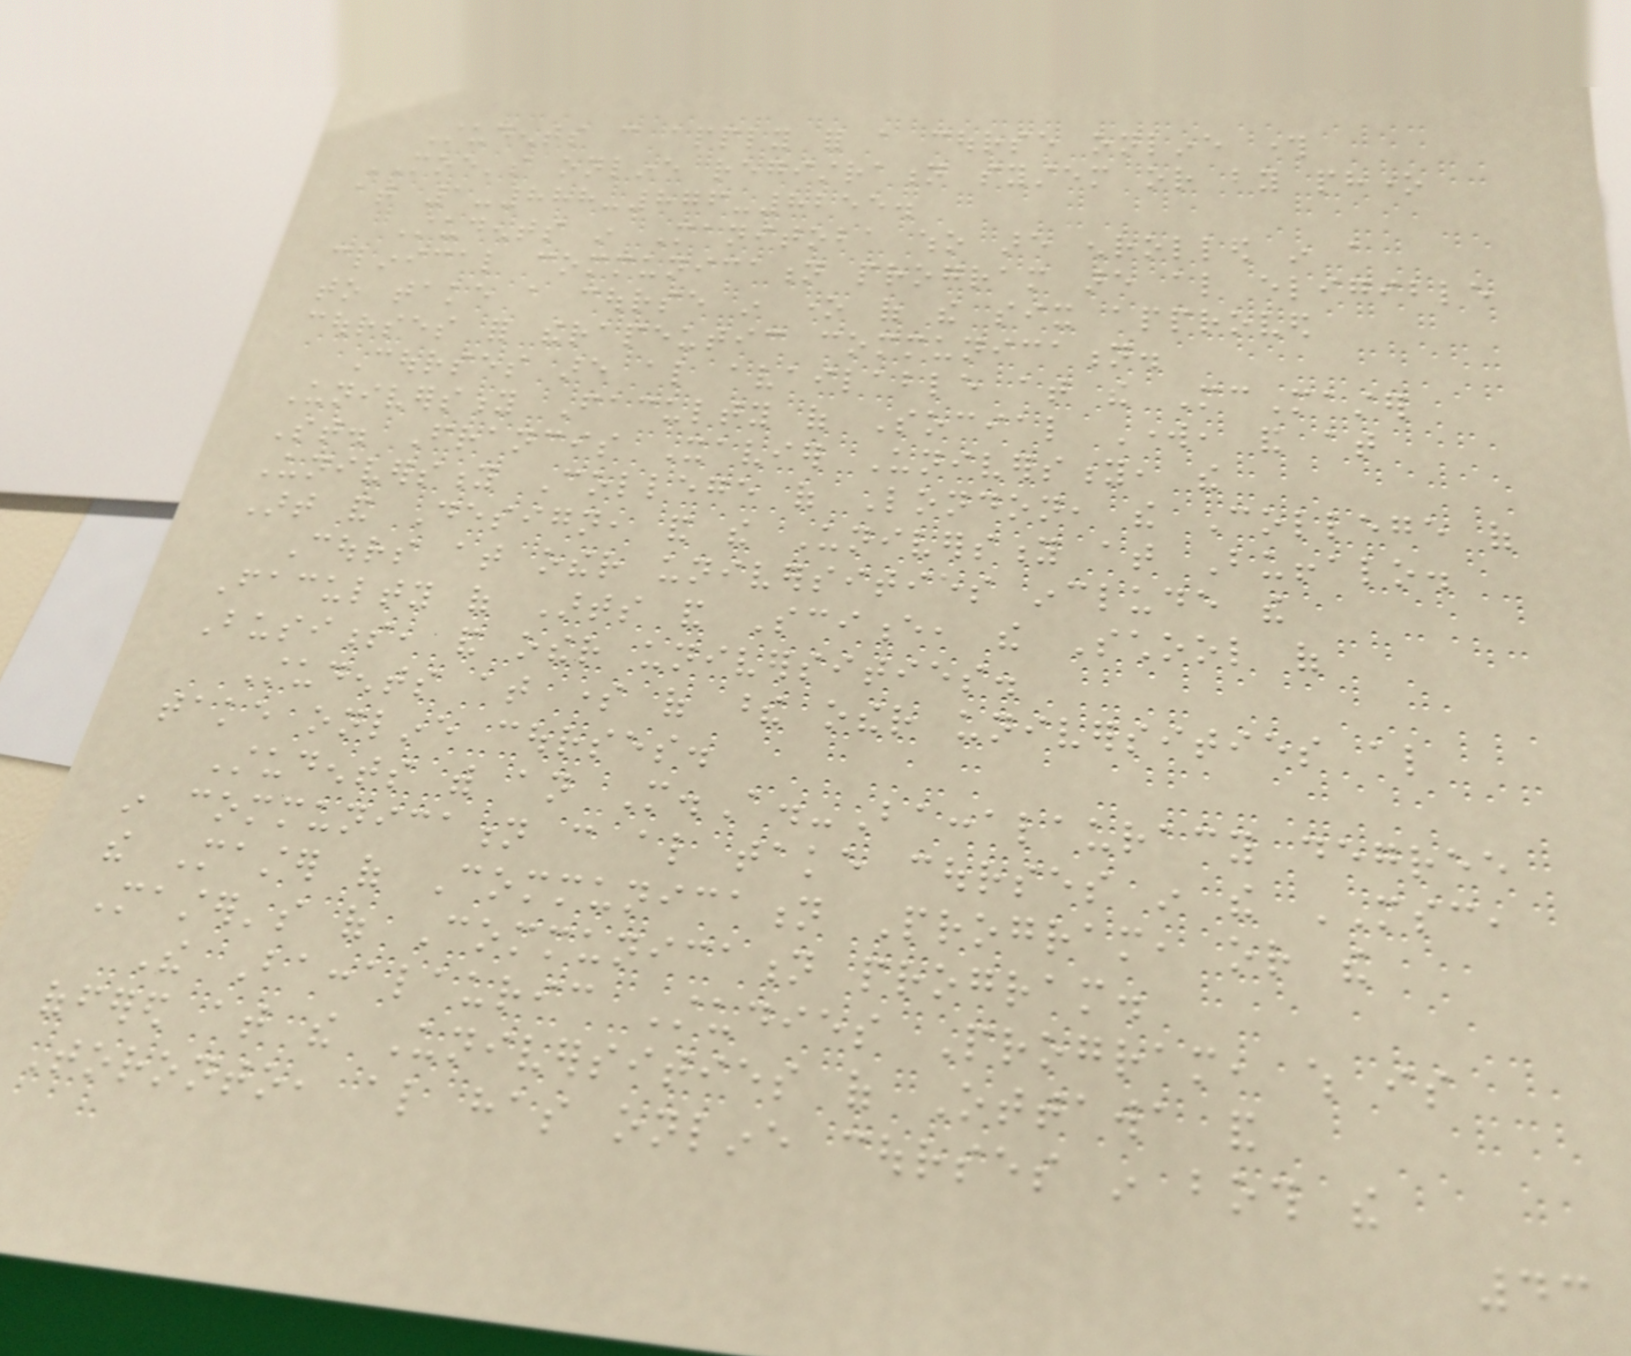Students can apply for a course online through
MOE's online registration system or by phone
at 1-888-876-8255.
Students in Manitoba who are enrolled in a
clinical communication program are also eligible
to take a course in one of the six approved
courses for therapeutic communication.
Courses are also available at the McMaster
University Faculty of Social Work, and at
St. Francis Xavier University, the
University College of London, the College of
Art and Design, and the University at Buffalo.
Cours at other universities include the
Faculty of Arts and Science, the School of
Business, and other universities.
Students at some of these other universities also
take online courses.
Students with an M.A.-Baccalauracy degree
in communication can also take courses in the MSC,
the Master of Communication Program, or the
Master's of Communication program.
The Baccalauric Studies Program, which is
offered at the Universities of Ottawa and
Toronto, also has online courses in both the
43
